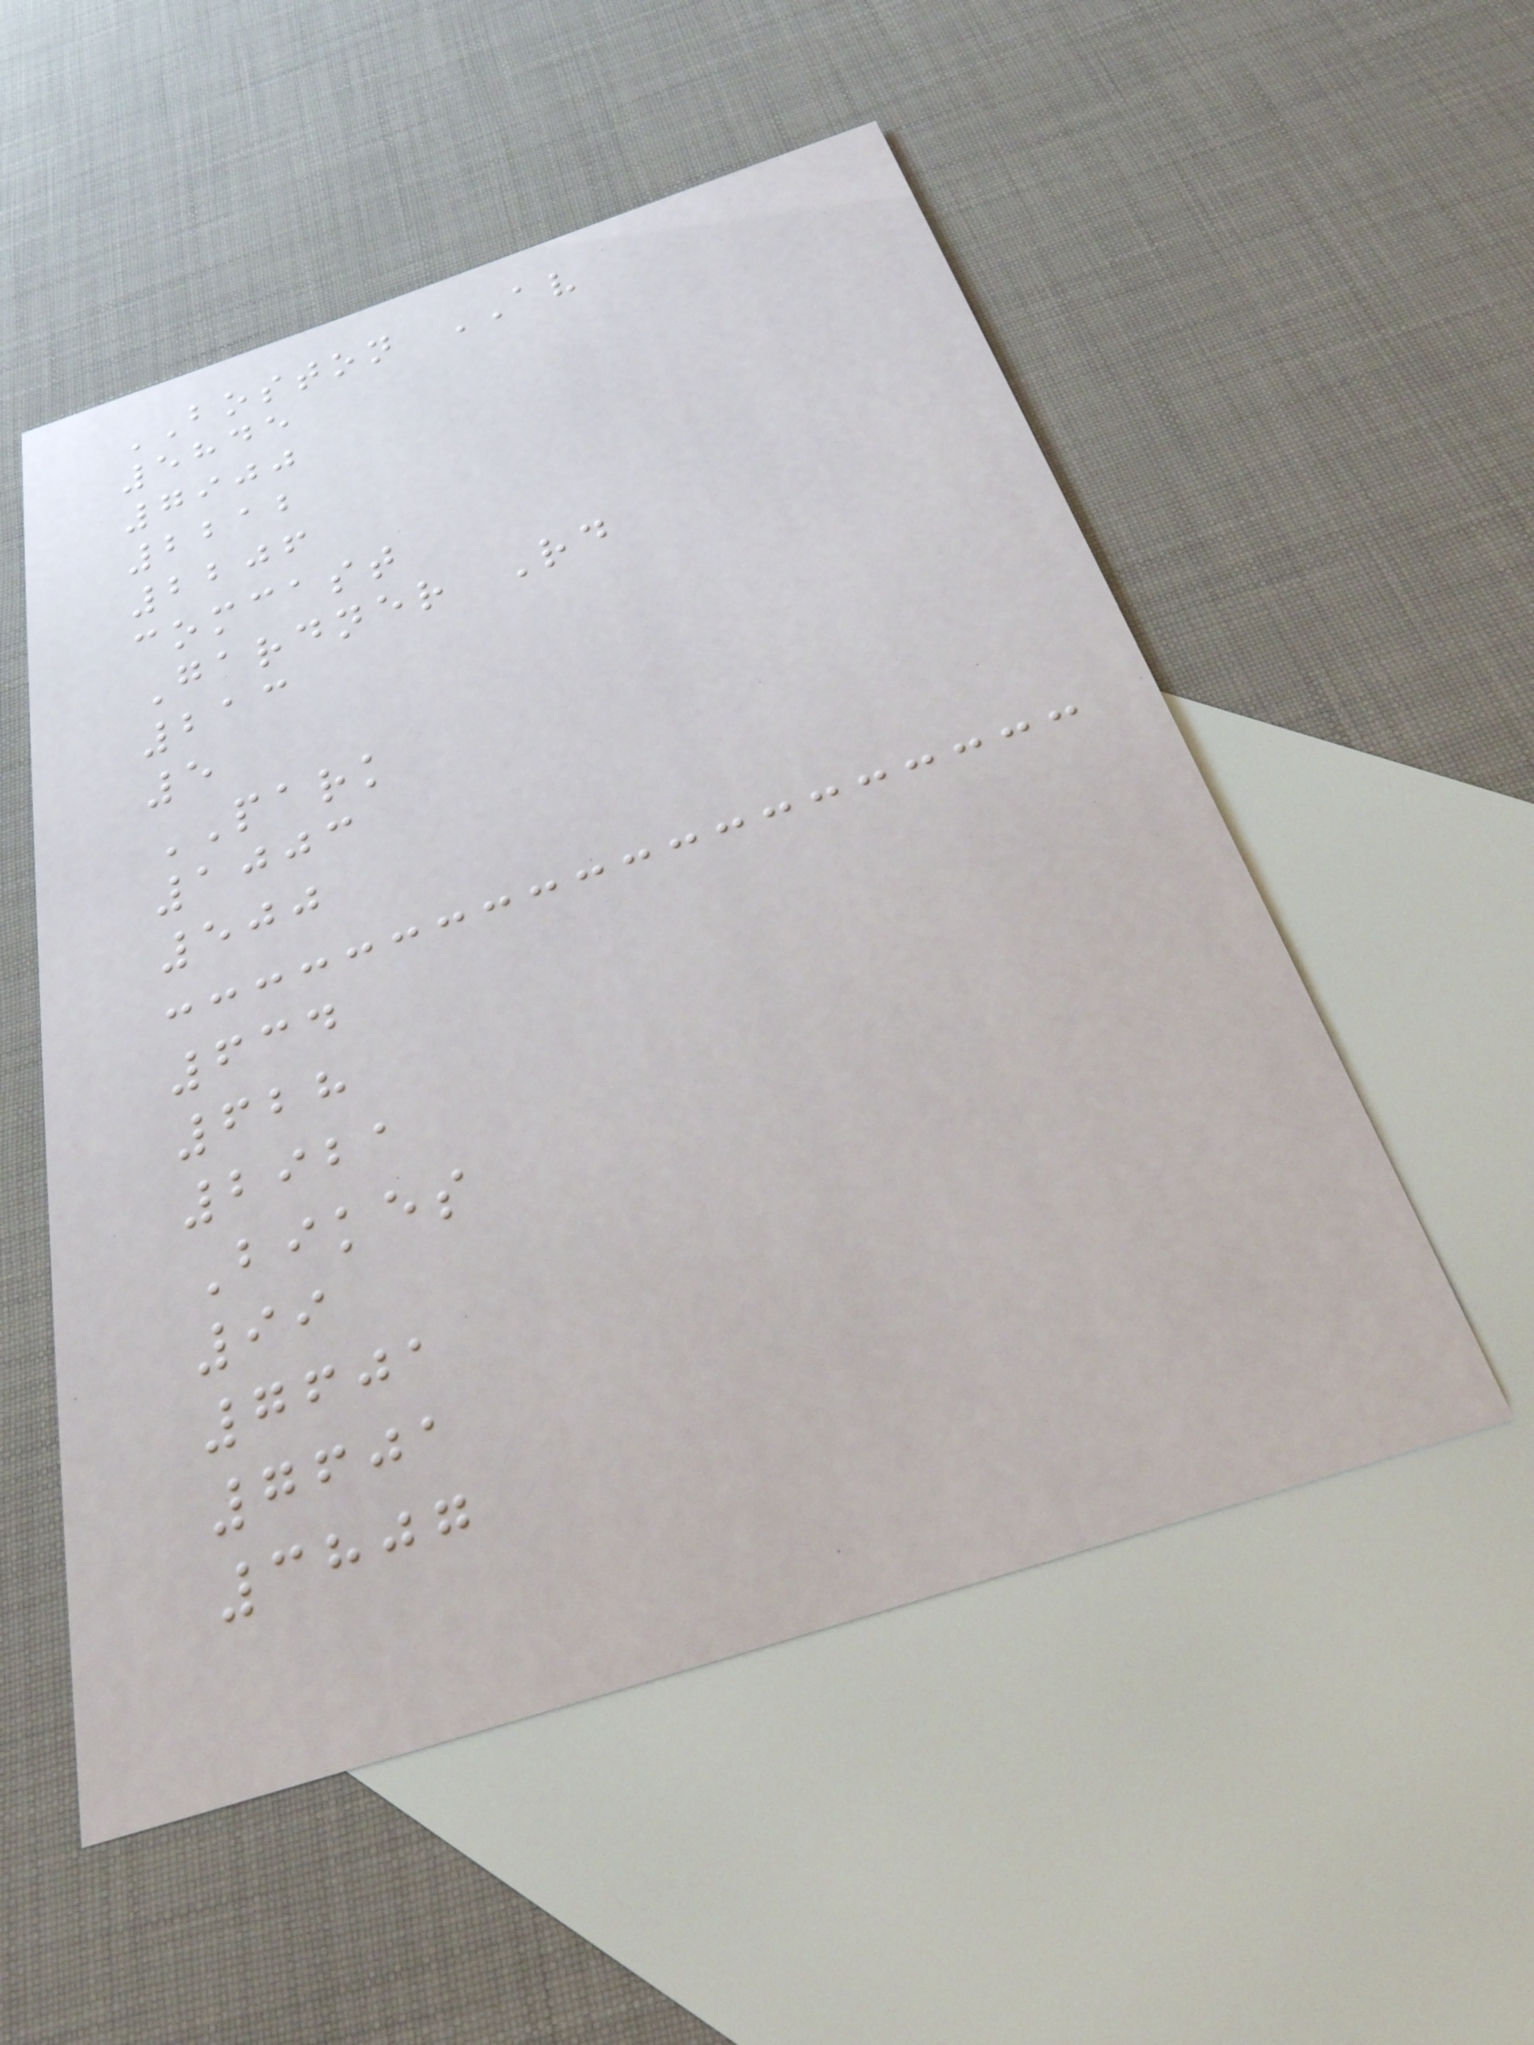BOSTON AV
5845
7900
2212
2206
comcast
Gardner Rd
213
5
PARK
1003
500
634
628
2921
Bikes
99
7601
7601
3807
